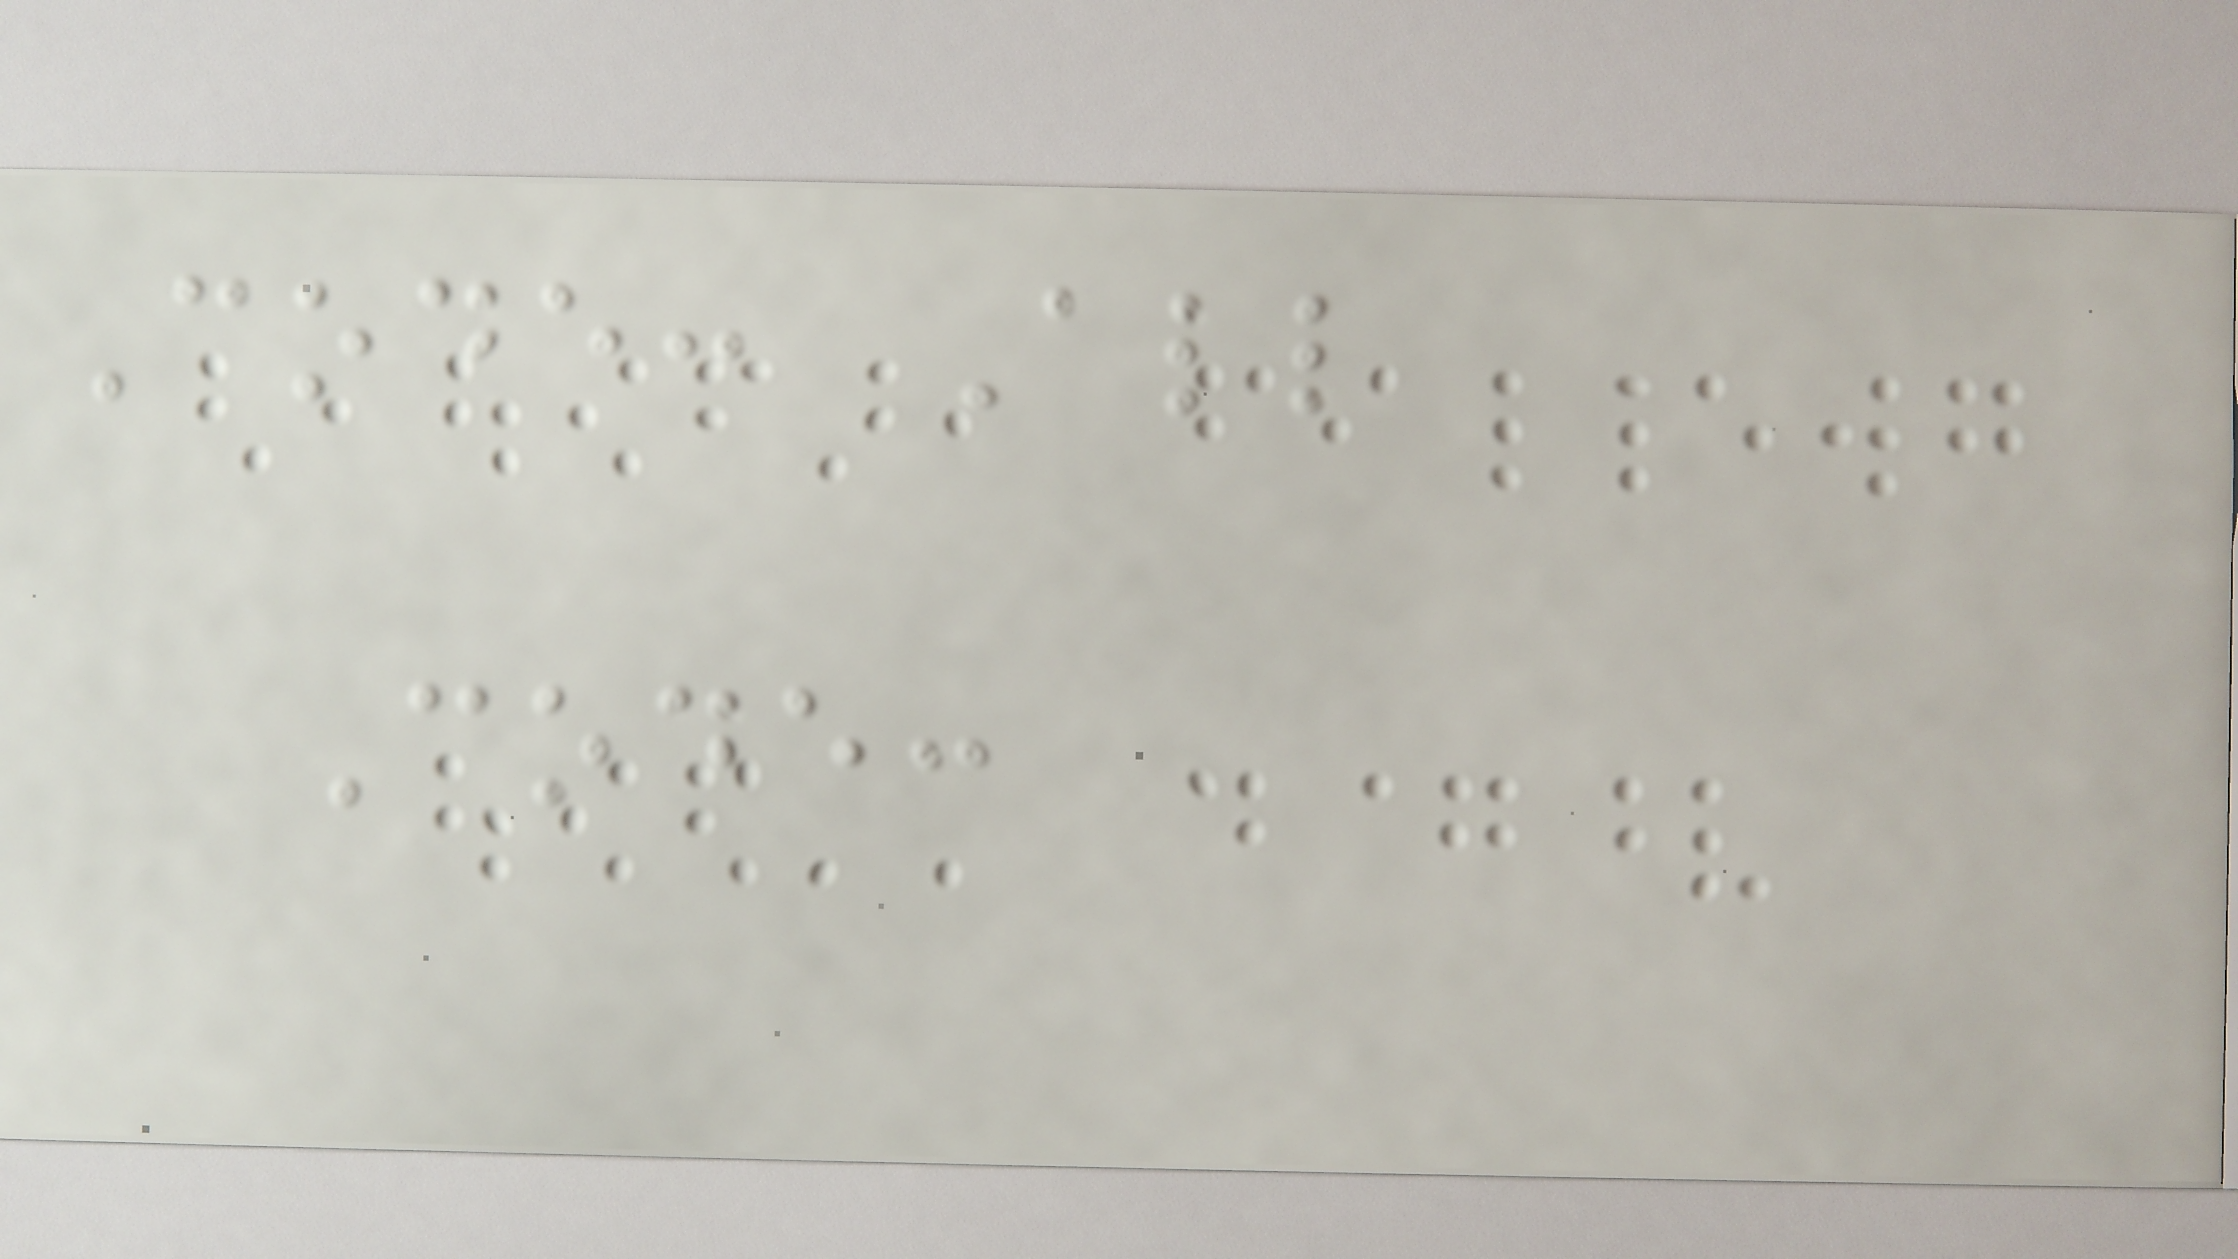Code: All
Code:
